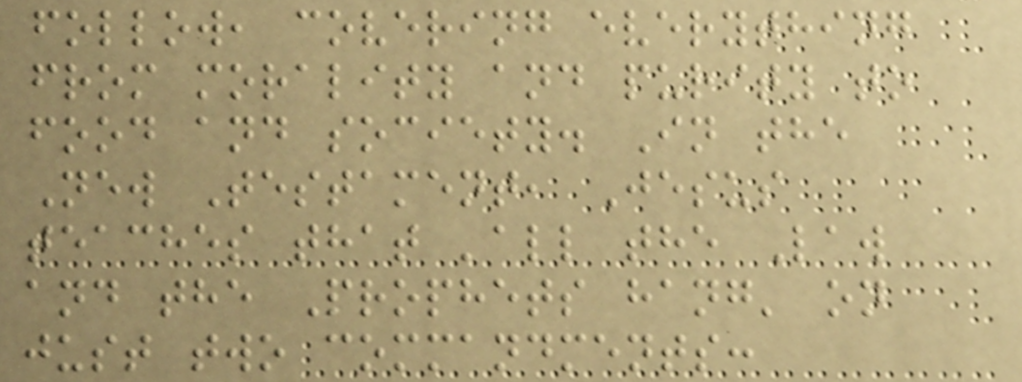follow, covering everything
from morality and purity to
food and society. In the
New Testament, Jesus
teaches that 'all the Law
and the Prophets hang' on
just two commandments:
